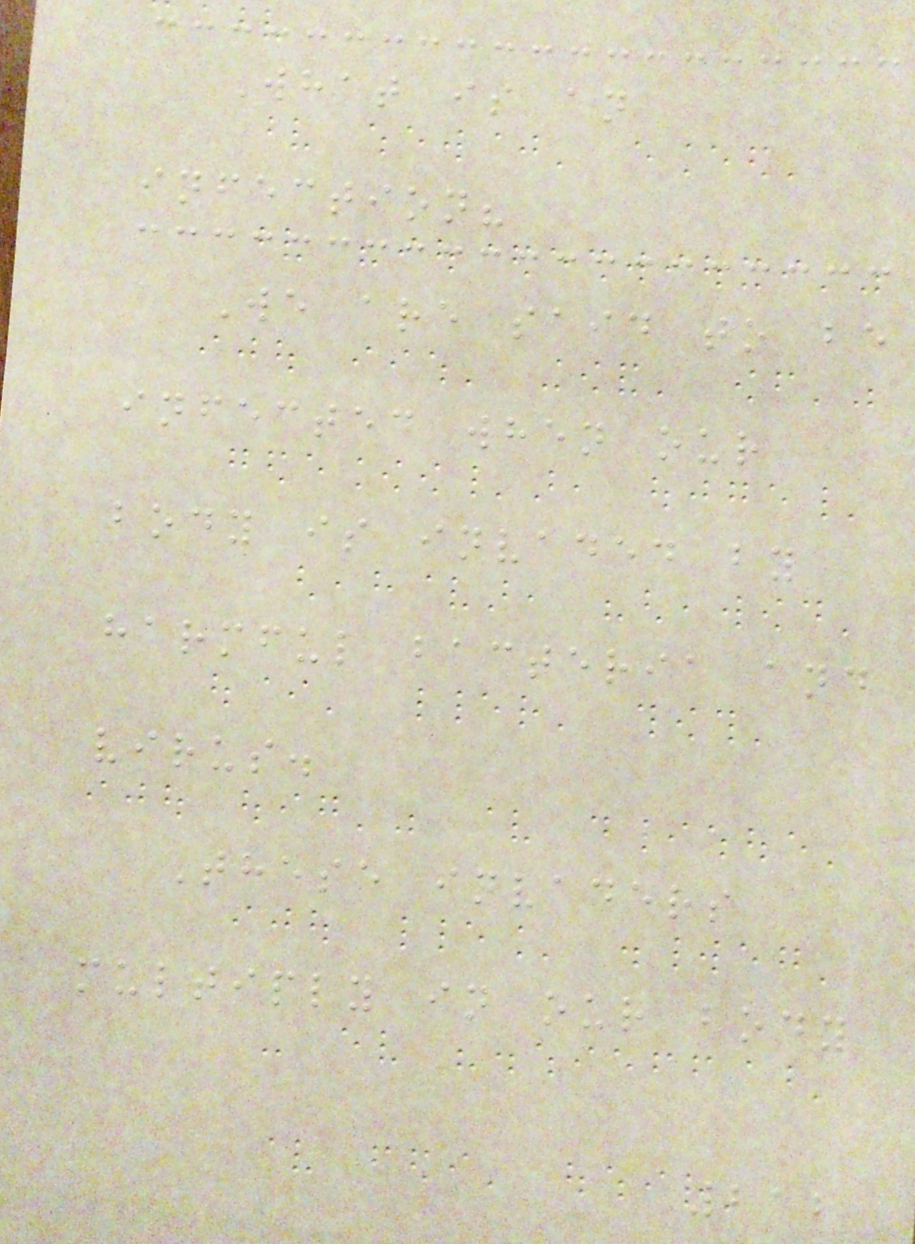What is an
infection?
We are said to be
infected when our
body is invaded by
harmful bacteria and
virus.
These invaders
multiply in our body
212
